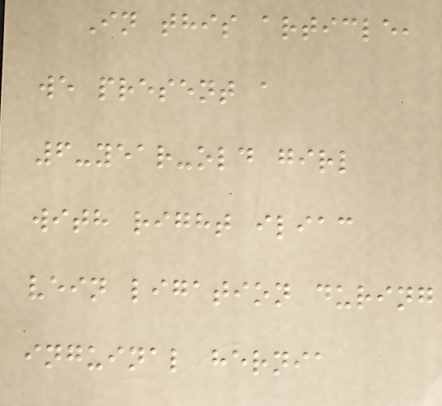In this article,
we present a
6-year-old girl
with right iliac
vein ligation during
inguinal hernia
